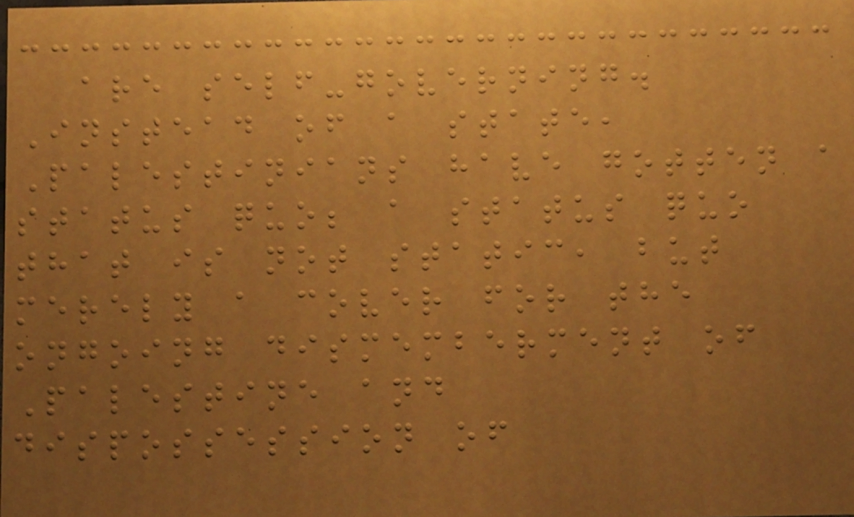are self-governing.
Instead of a state,
Palestinians have gotten a
status quo; a status quo
that is not static, but
merely a cover for the
ongoing dismemberment of
Palestine and
dispossession of
